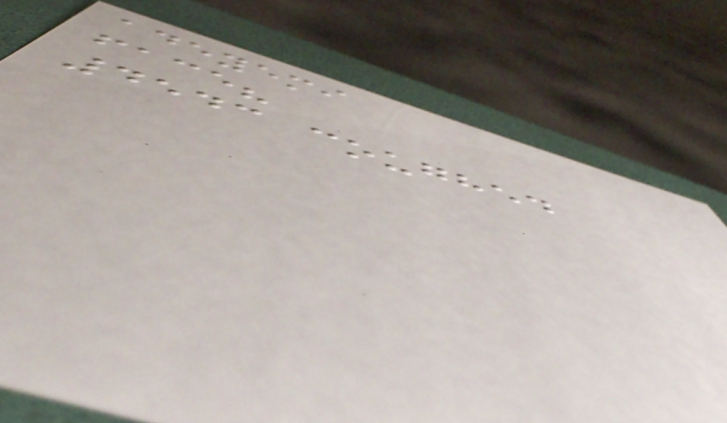adeyemi
face?
4543 coughed
